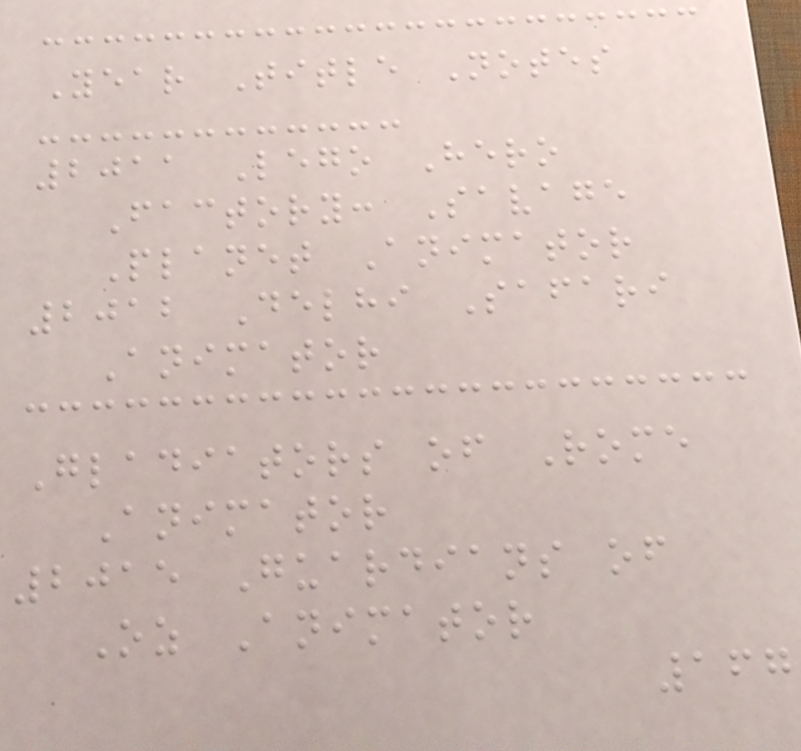Year Title Notes
2011 Lego Hero
Factory: Savage
Planet Animator
2012 Delhi Safari
Animator
Gladiators of Rome
Animator
2015 Guardians of
Oz Animator
167
